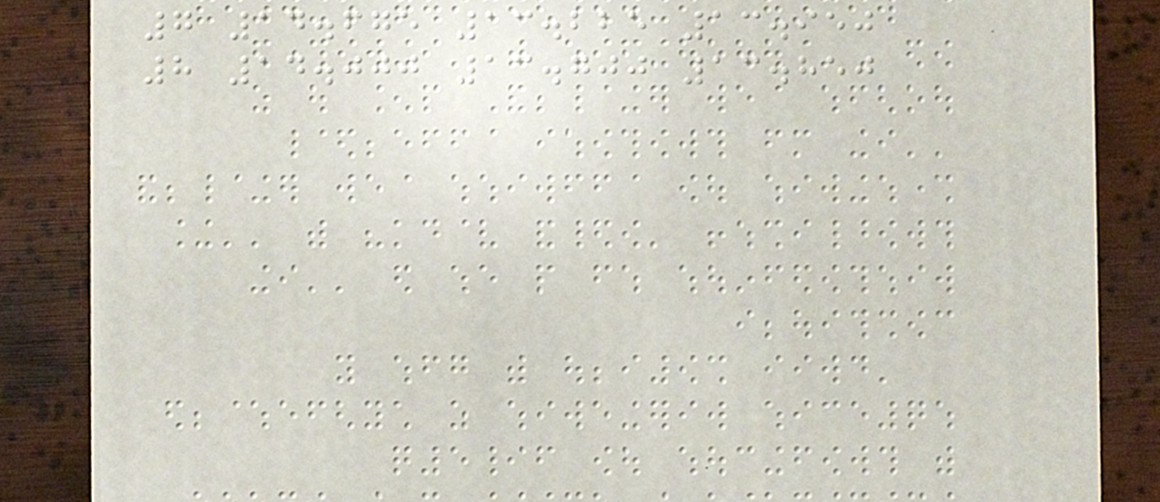7 14.675 13.225 13.950
8 14.000 13.700 13.850
